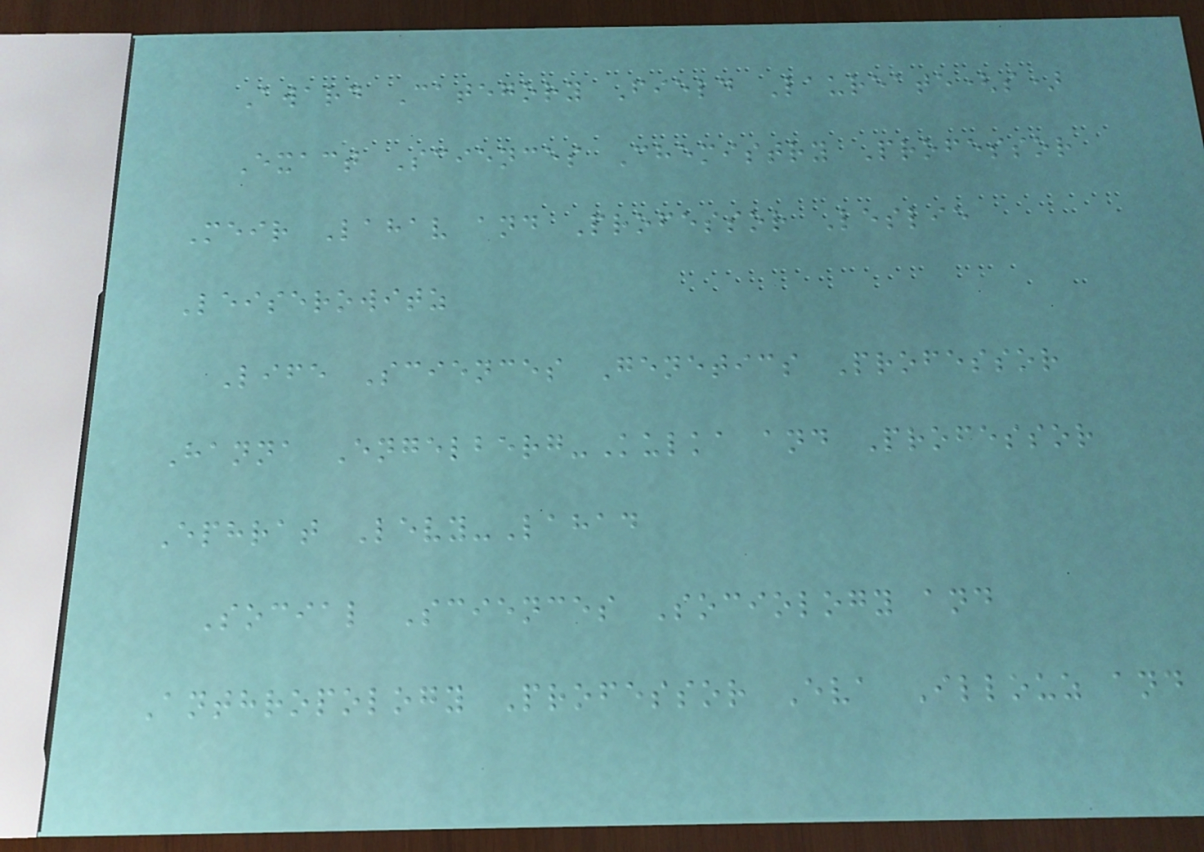Award Category Field Laureate(s)
Exact Sciences Chemistry Professor
Meir Lahav and Professor Leslie
Leiserowitz
Life Sciences Genetics Professor
Hanna Engelberg-Kulka and Professor
Ephrat Levy-Lahad
Social Sciences Sociology and
Anthropology Professor Eva Illouz and
